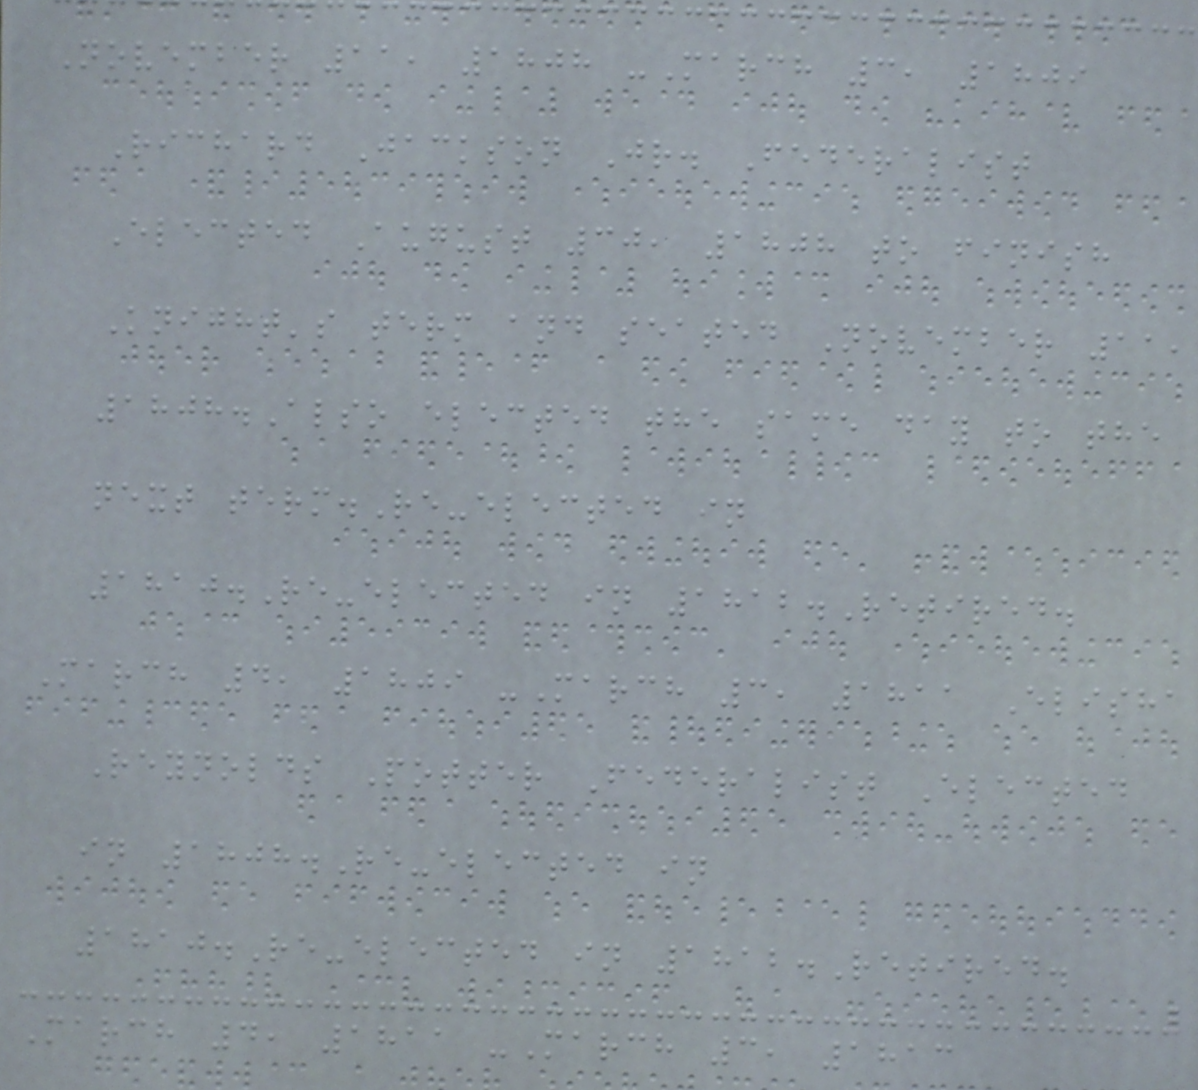November 11, 1808 -March 3, 1809
Richard Jackson Jr. Federalist
Elected August 30, 1808 to finish
Knight's term and seated November 11,
1808.Also elected the same day to the
next term.Re-elected in
1810.Re-elected in 1812.Retired.
March 4, 1809 -March 3, 1811 Elisha
Reynolds Potter Federalist Elected
in 1808.Re-elected in
1810.Re-elected in 1812.Retired.
March 4, 1811 -March 3, 1813
